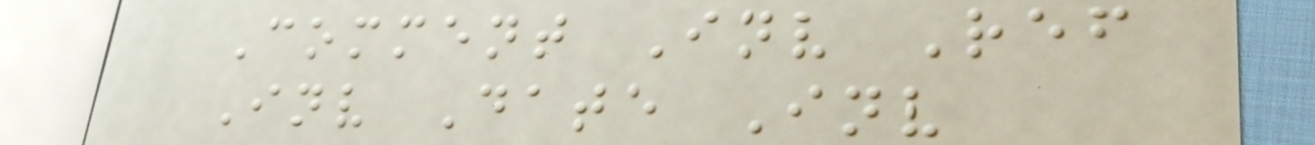Comment Inv Ref
Inv Date Inv
